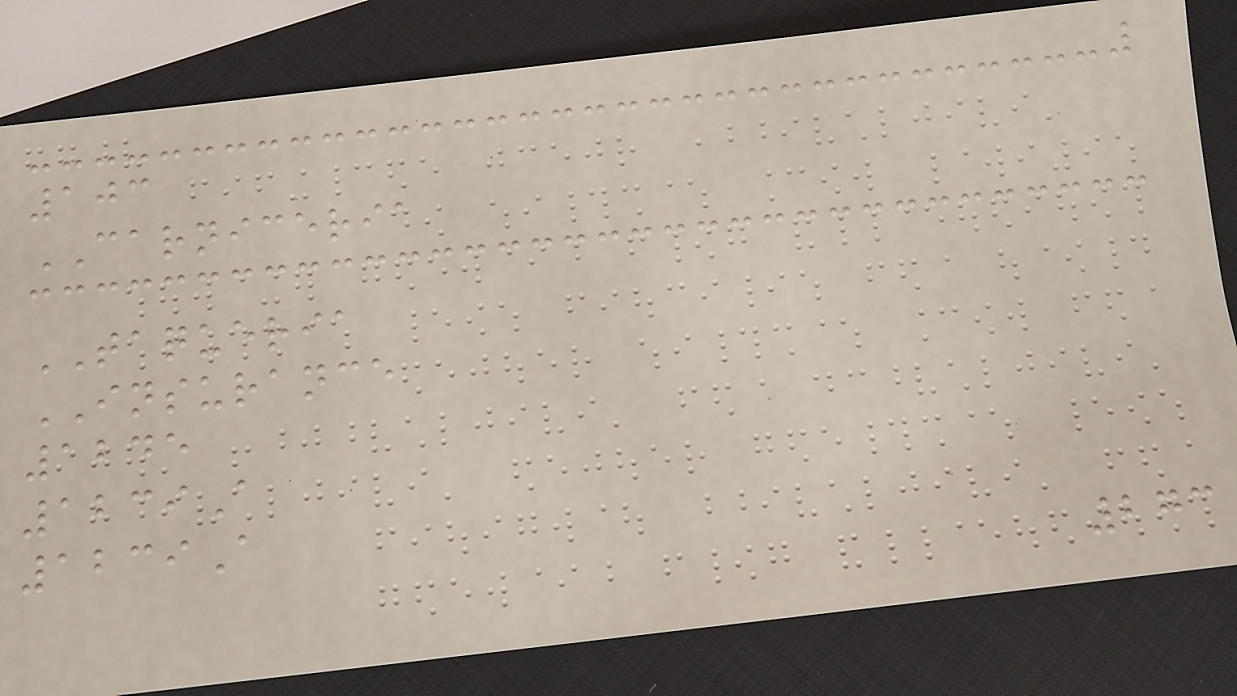103
CARNICERIA
TAQUERIA
INSURANCE
1245
1239A
1239A
273
